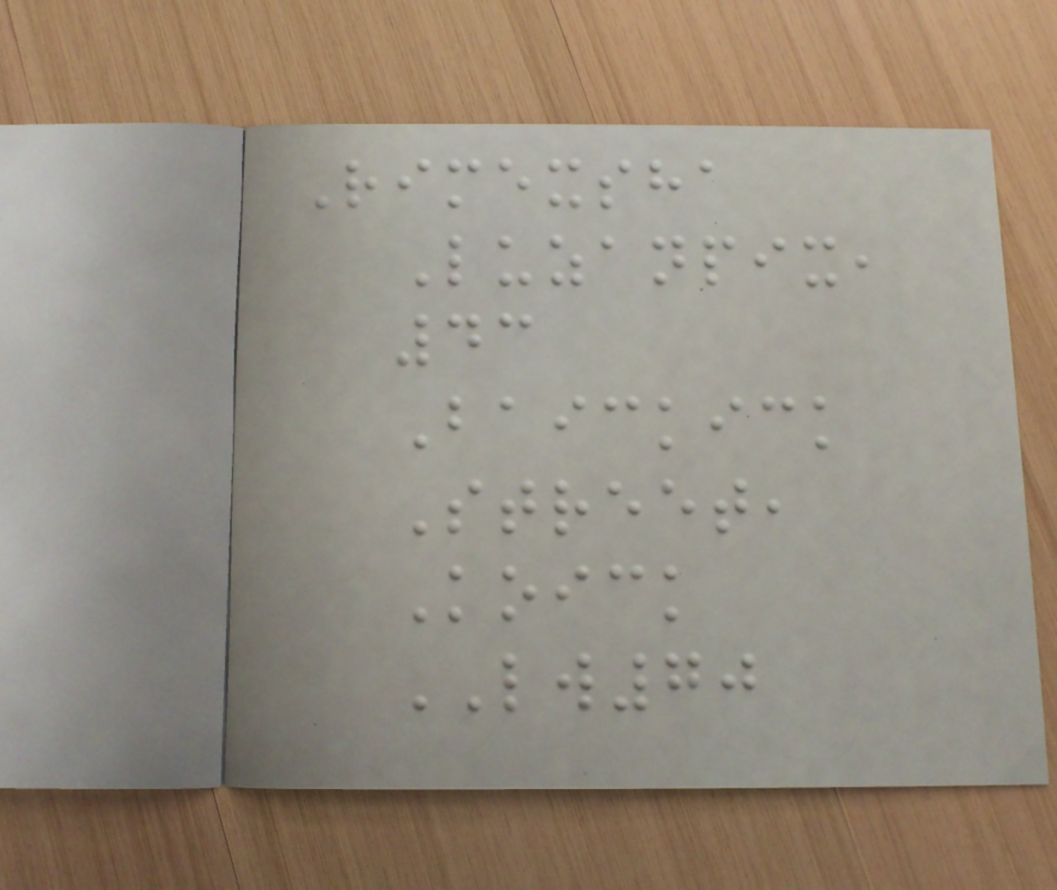Rimexsha
Luzanpix,
43
Baickick
Street,
Koick
LW70
